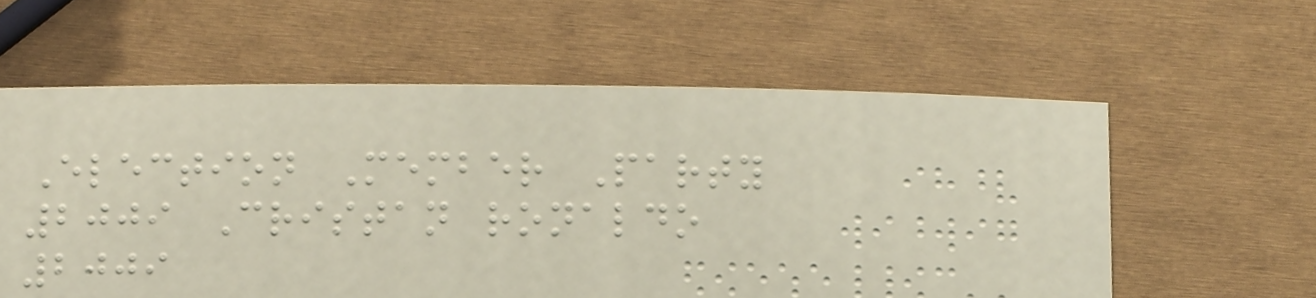Election Member Party
2009 Cristan ronaldo
2009
